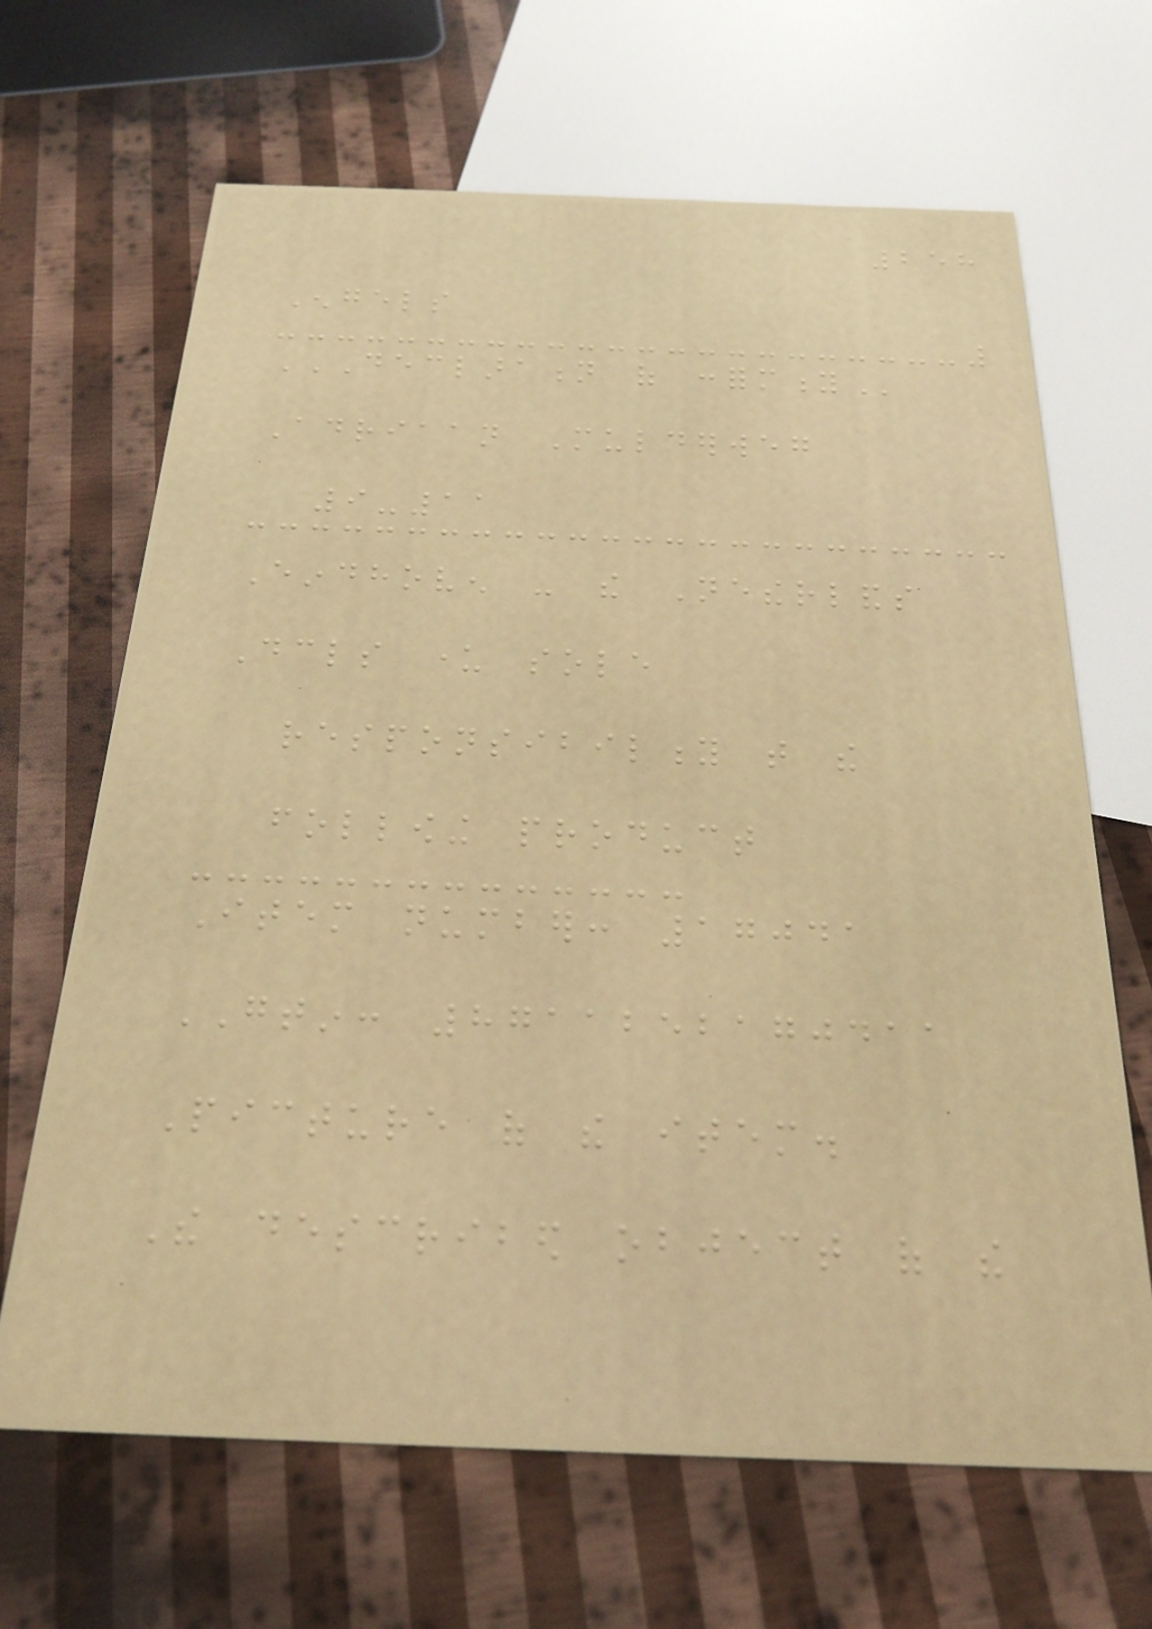258
Engels
DECLARATION OF CONFORMITY
Adriaan Mulderweg
9-11
Eindhoven - the Netherlands
Declares under sole
responsibility that the
following product
Item number: 17041
GTIN: 8711252170411
Picture of the item.
The described object of the
